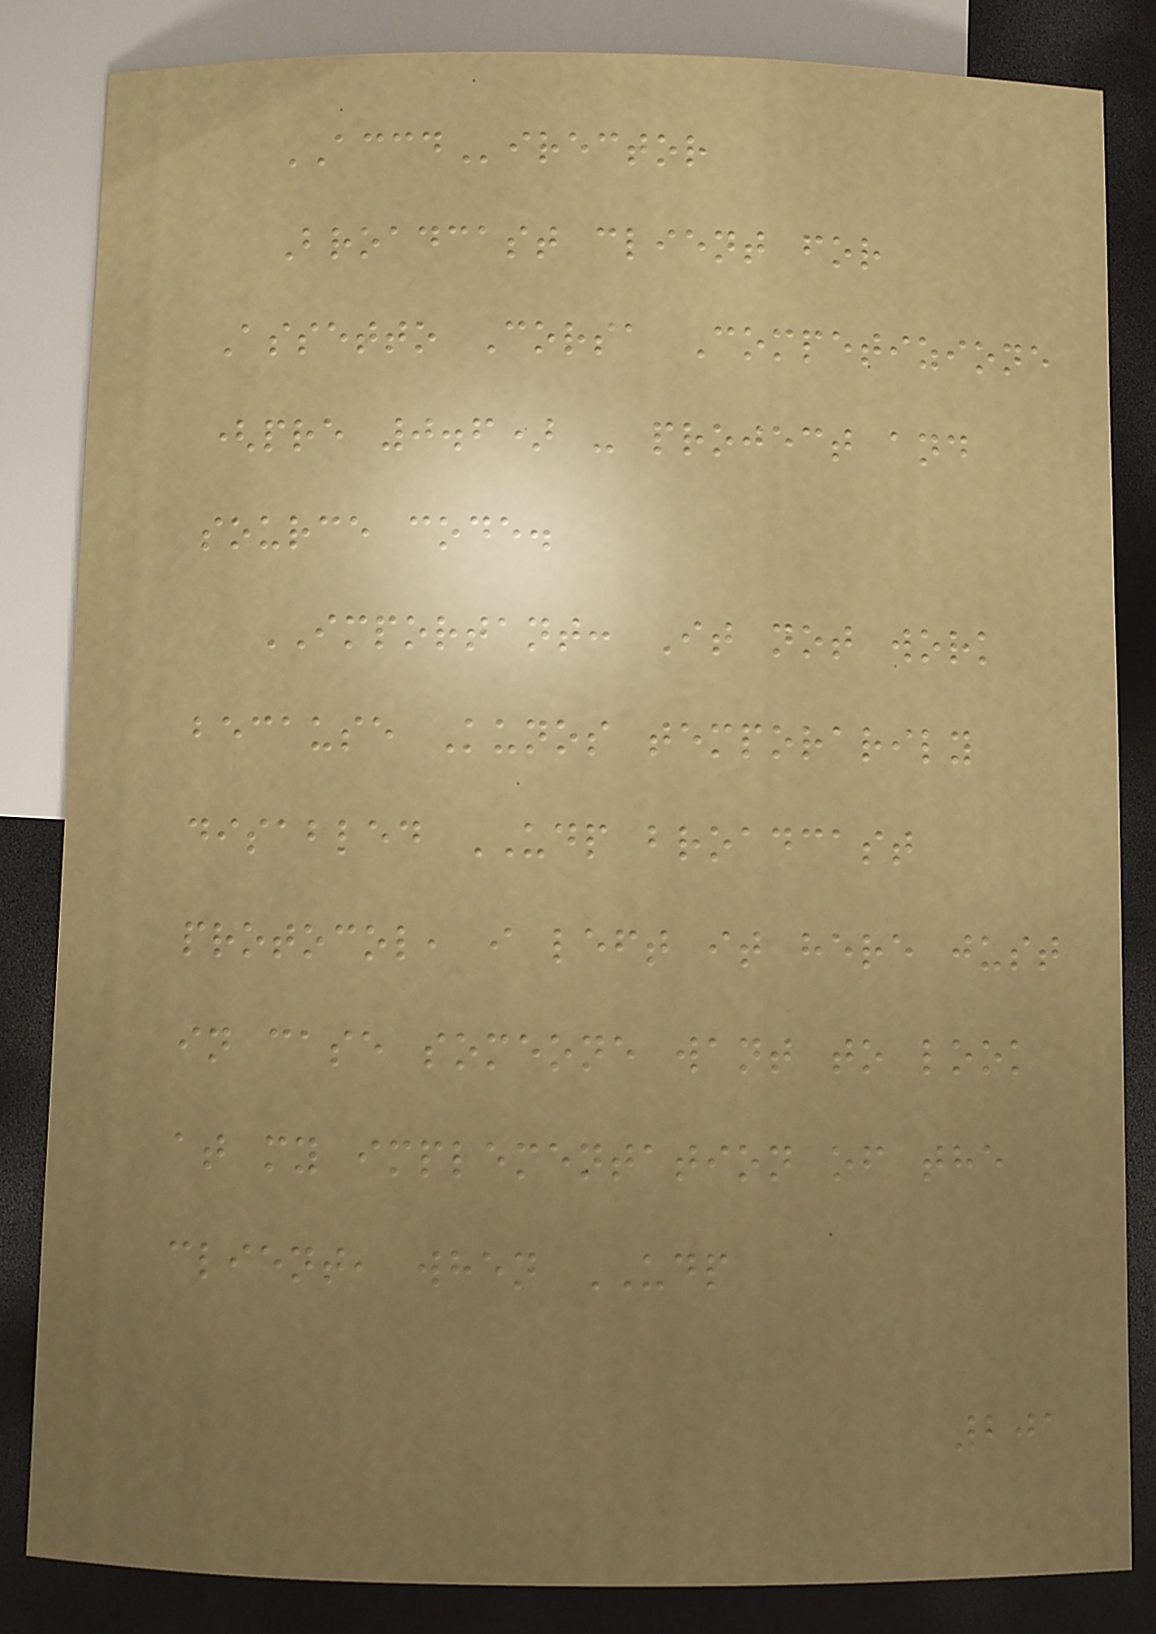ACCDirector
Broadcast client for
Assetto Corsa Competizione
(pre 0.6) - project and
source code.
IMPORTANT: It not work
because Kunos temporarily
disabled UDP broadcast
protocol, i left it here just
in case someone want to look
at my implementation of the
client, when UDP
201
